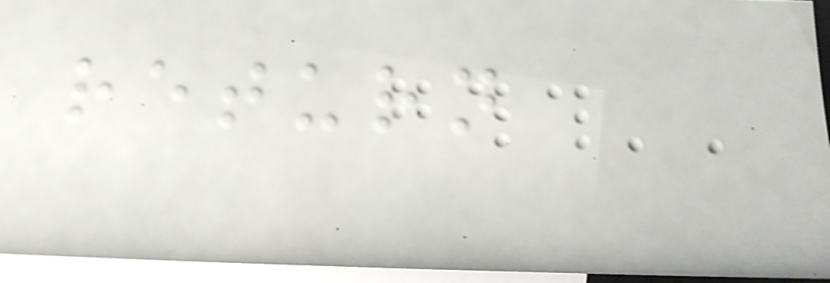return
